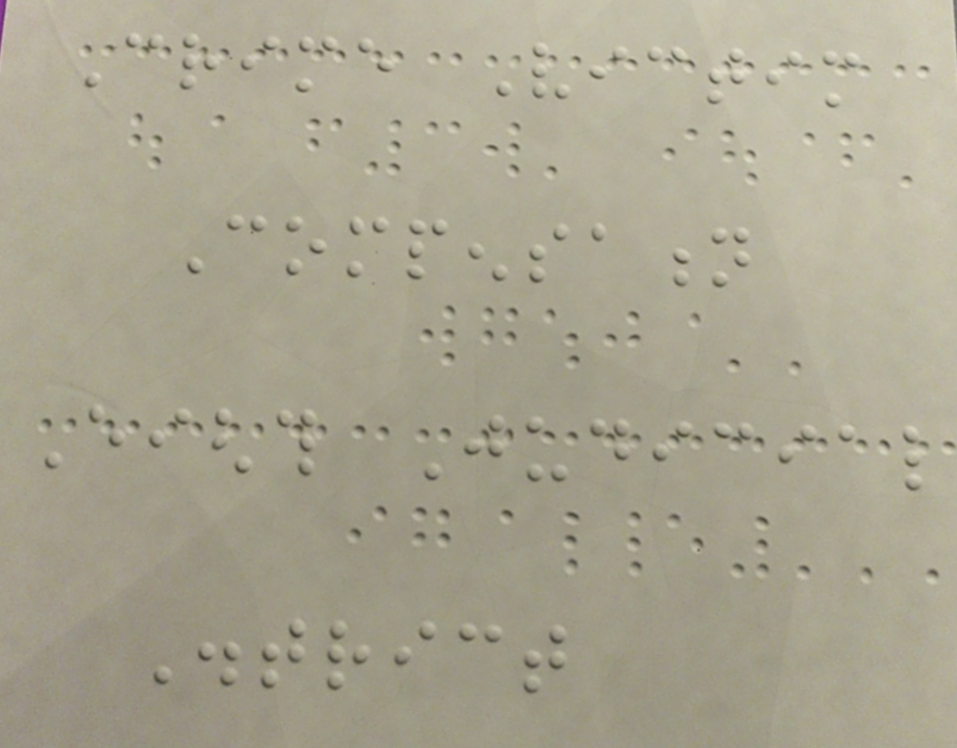Crime Victim
Compensation
Eighth Judicial
District
